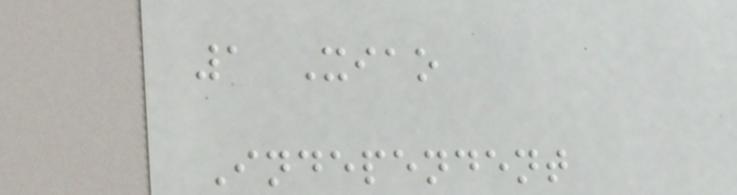1 Xiao
Independent
